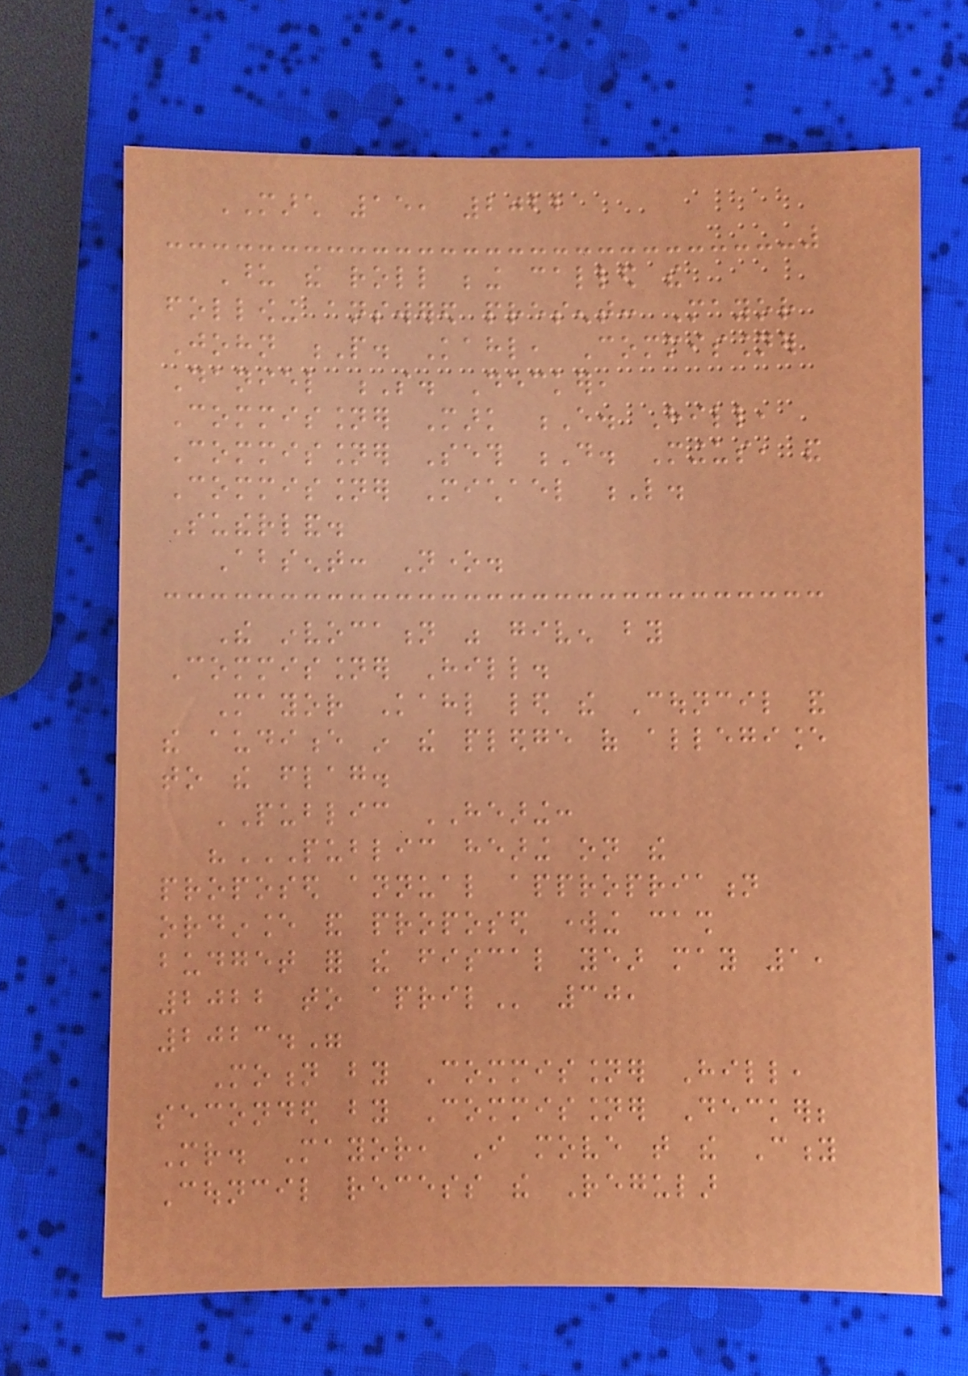MARCH 15, 2022
Upon the roll being called the
following answered present: Mayor
John P. Kahl, Commissioner
Daniel S. Decker,
Commissioner Mark E. Hill,
Commissioner Seth D. Mingus, and
Commissioner Michael L.
Sutherland.
Absent: None.
The invocation was given by
Commissioner Hill.
Mayor Kahl led the Council and
the audience in the pledge of allegiance
to the flag.
PUBLIC HEARING:
"PUBLIC HEARING ON THE
PROPOSED ANNUAL APPROPRIATION
ORDINANCE AND PROPOSED WORKING CASH
BUDGET FOR THE FISCAL YEAR MAY 1,
2022 TO APRIL 30,
2023."
Motion by Commissioner Hill,
seconded by Commissioner Decker;
Mr. Mayor, I move that the City
Council recess the Regular
